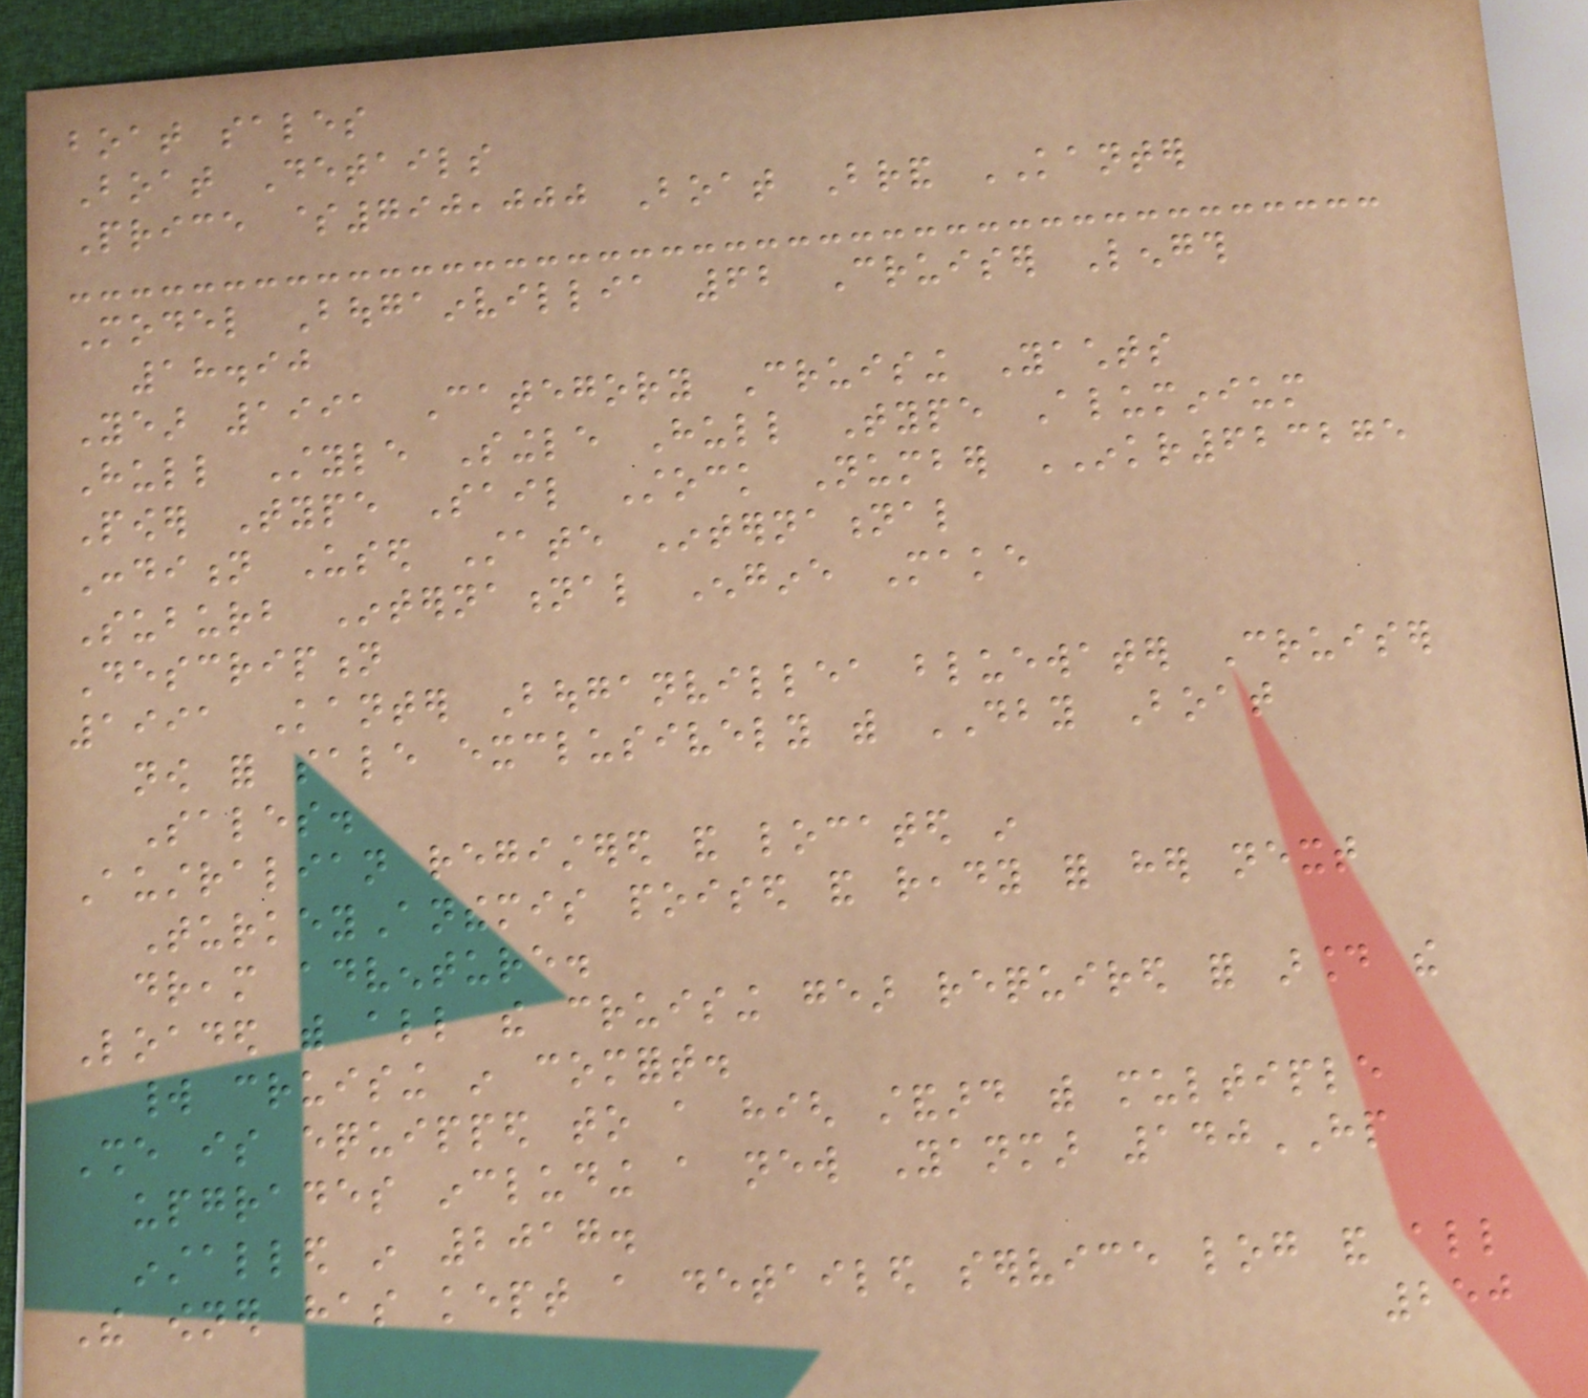boat sales
Boat Details
Price $790,000 Boat Brand KANTER
Model Bougainvillia 62 Cruiser Length
18.90
Year 1991 Category Cruising Yachts
Hull Style Single Hull Type Aluminium
Power Type Sail Stock Number INKR623275
Condition Used State International
Suburb International Engine Make
Description
1991 Kanter Bouganvillea bluewater Cruiser
now for sale exclusively with DBY Boat
Sales.
Australian registered and located in
TurkeyAnthemis poised and ready for her next
dream adventure.
Loaded with all the cruising gear required for around the
world cruising in comfort.
She is equipped to a high standard with multiple
upgrades including a new Yanmar 140HP
installed in 2017.
The owner has kept a detailed service log and all
250
